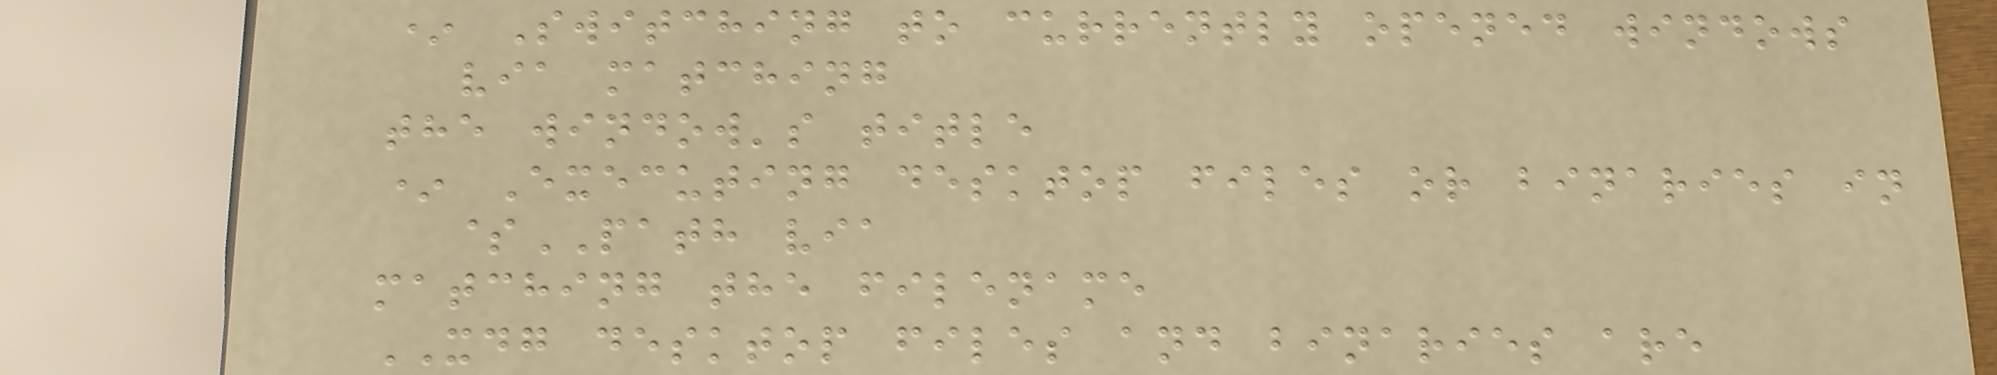* Switching to currently opened windows
via matching
the window's title
* Executing desktop files or binaries in
$PATH via
matching the filename
XDG desktop files and binaries are
